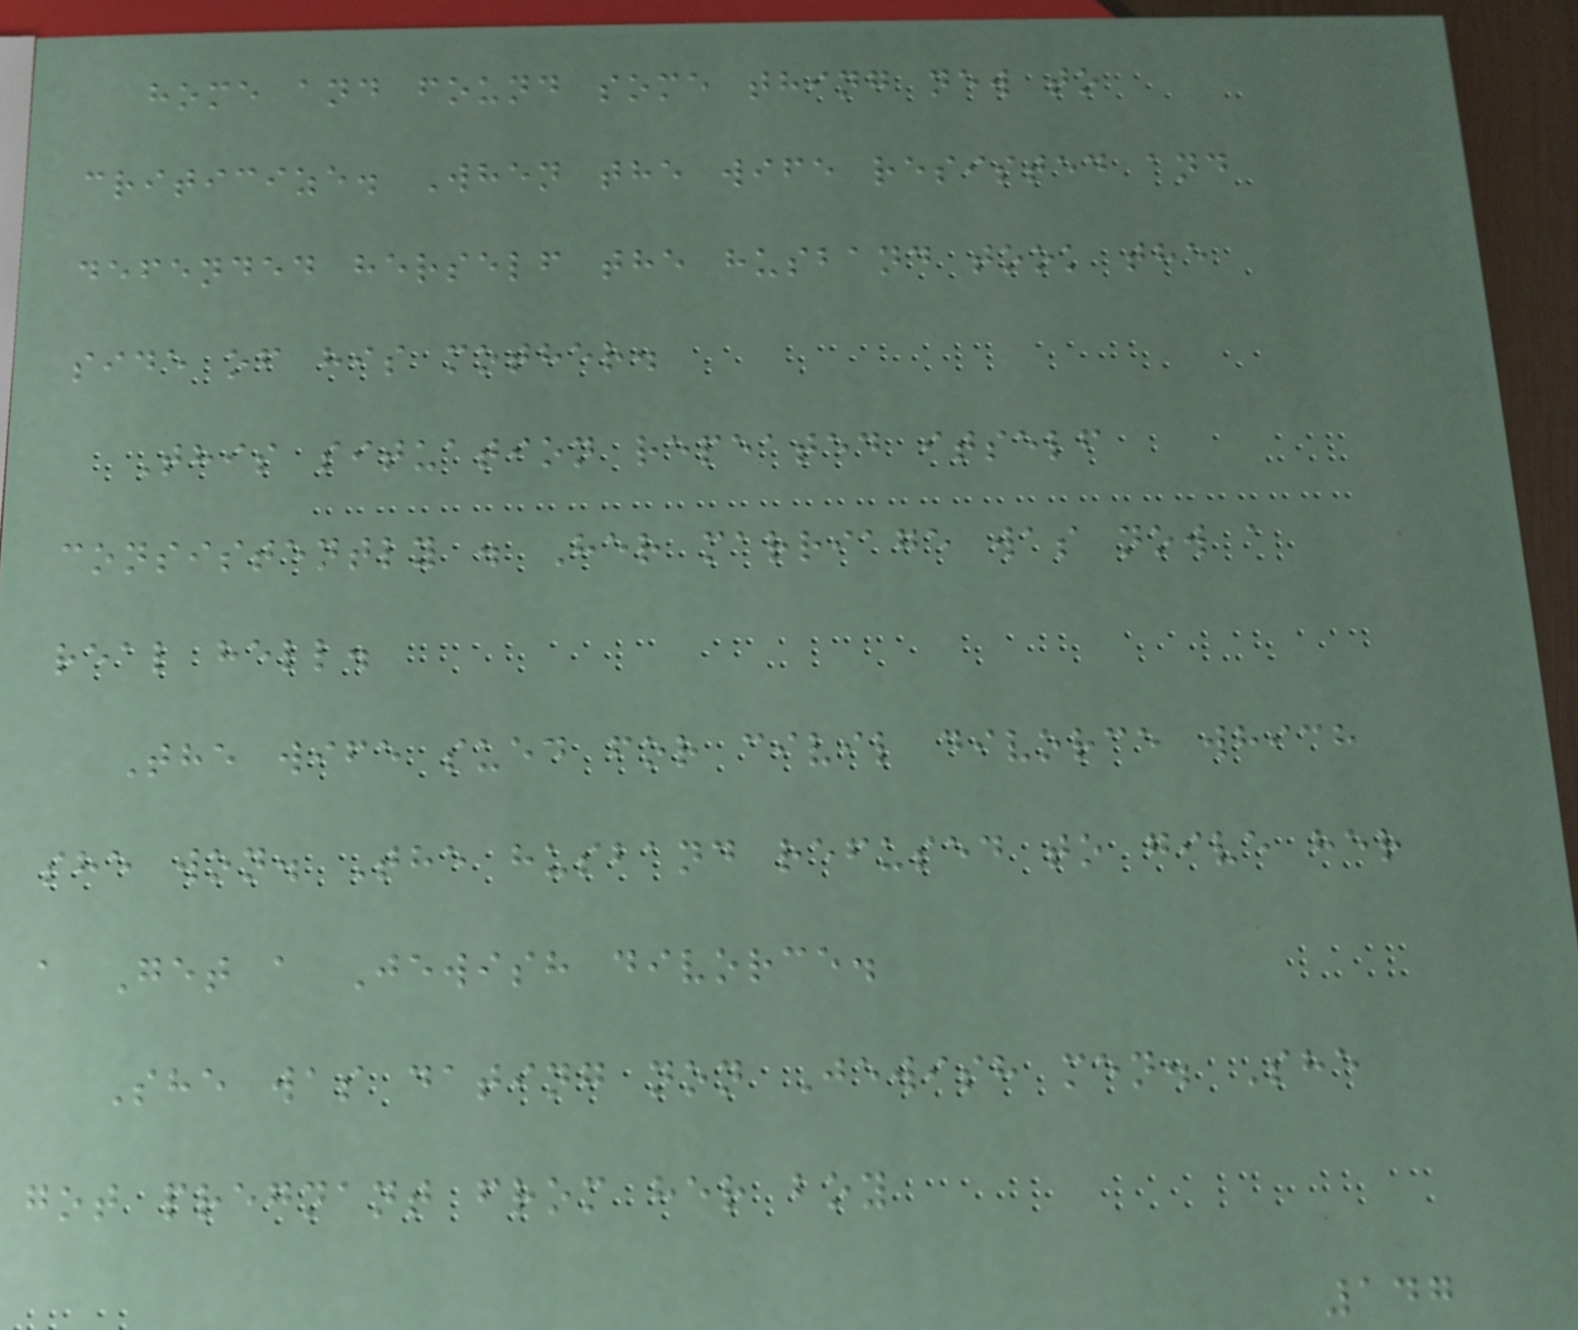home and found some thing new to
criticize. When the wife resisted and
defended herself the husband took the
side of his mother.
This situation repeated itself
consistently . Her marriage was now a
real hell.
The wife sued for civil divorce which
she won. The husband refused to give her
a Get a Jewish divorce.
She was dating non Jewish men. She
got pregnant from her boy
147
